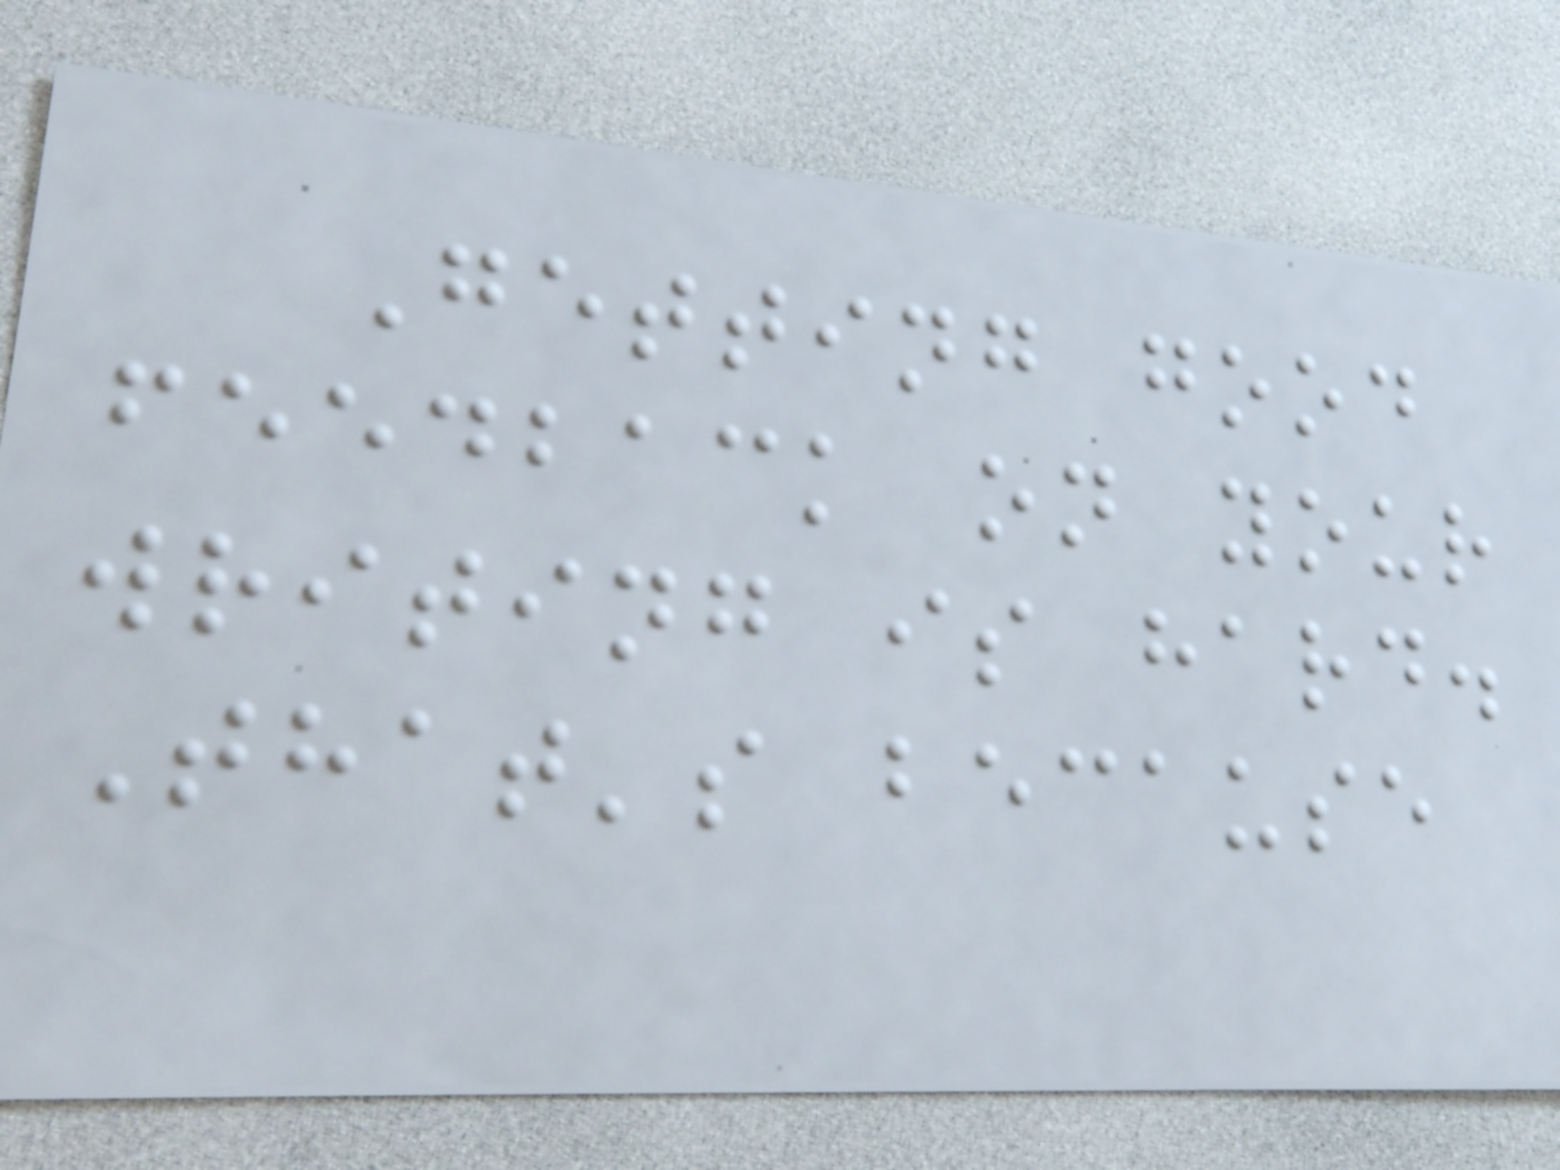Getting good
feedback on your
writing is hard.
That's because
